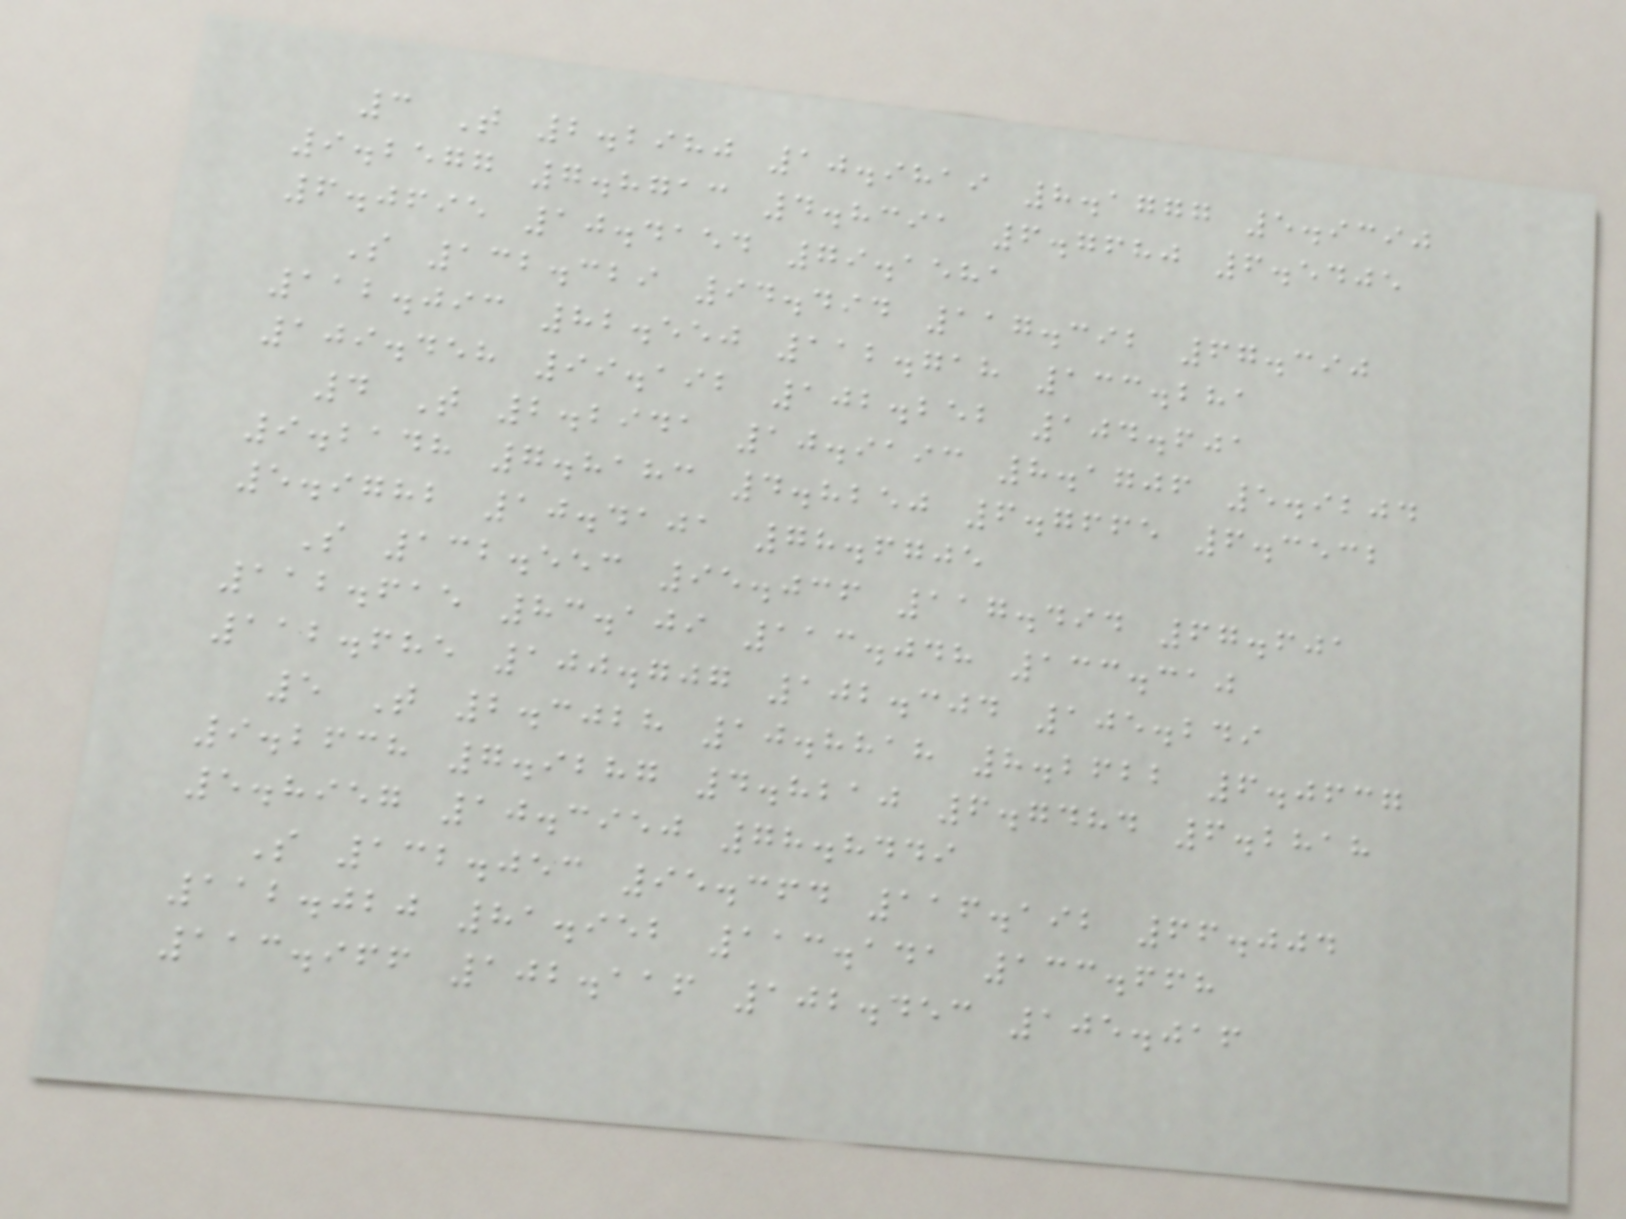3 T 2.2980 10.9819 8.1777 5.9390
9.2577 7.8713 4.8391 6.7680 6.5405
6.0695 10.4154 79.1581
S 132.329 94.494 117.392 67.390
112.093 82.550 112.718 133.281
109.458 99.192 102.252 104.601
4 T 2.2941 10.9193 8.1706 5.9204
9.2148 7.8183 4.8250 6.7665 6.3532
5.9782 10.4101 78.6705
S 132.553 95.036 117.494 67.601
112.615 83.109 113.048 133.310
112.685 100.707 102.304 105.249
5 T 2.3028 10.8818 8.2622 6.0637
9.2638 7.9287 4.8210 6.7484 6.2818
5.8957 10.3950 78.8449
S 132.053 95.364 116.192 66.004
112.020 81.952 113.141 133.668
113.966 102.116 102.453 105.016
